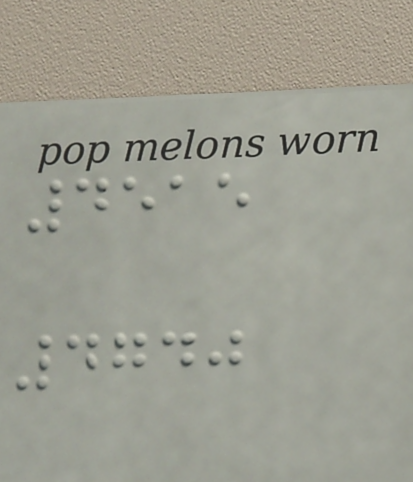4515
4740
